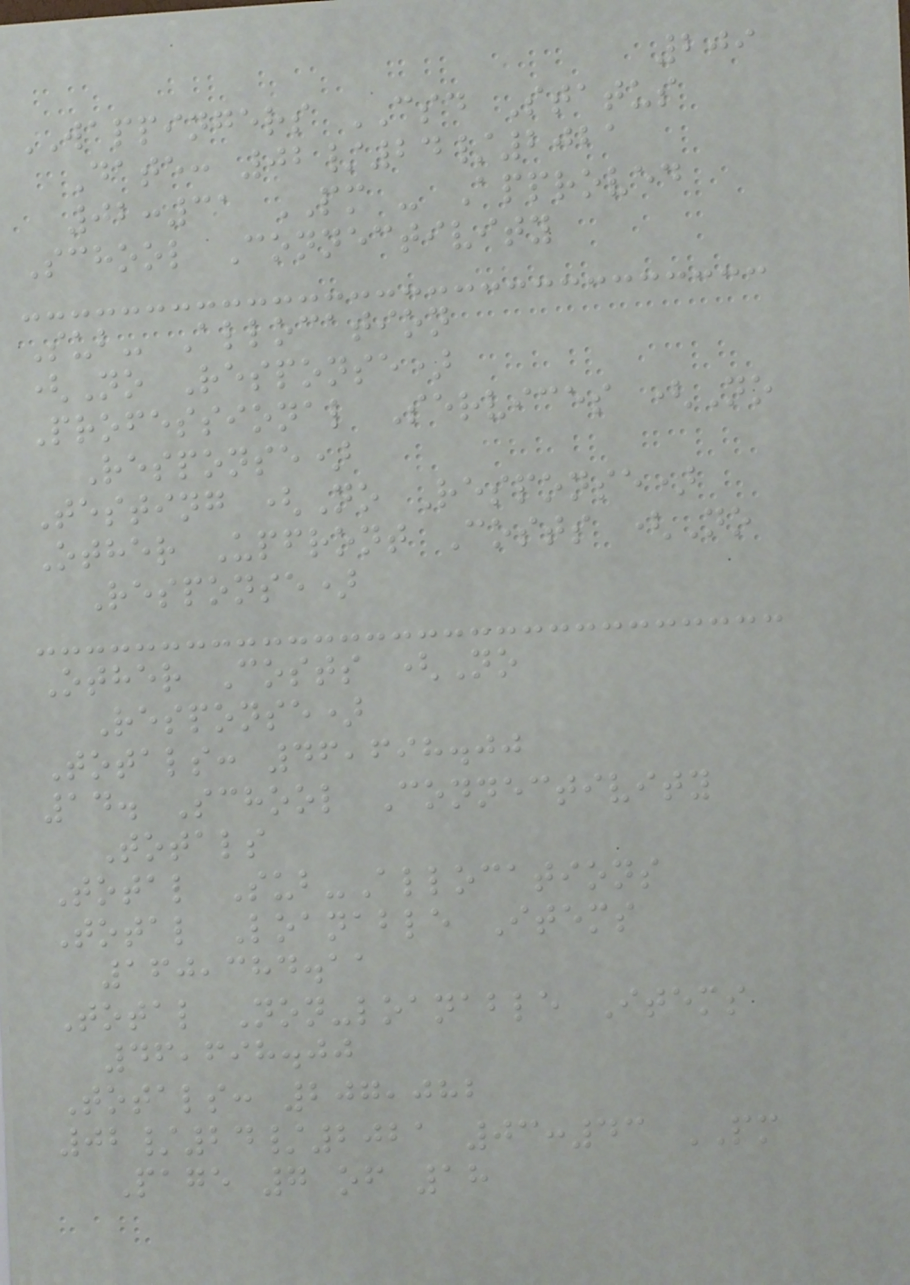209
WAPPINGERS CSD Status
Date: 02/24/2021
02:31 PM - Approved
School Connectivity
Sub- Allocation
(No Response)
Professional Services (No
Response)
Testing (No Response)
Other Upfront Costs (No
Response)
Other Costs (No
Response)
Totals: 46,698.00
14. School Connectivity
Totals
Total Sub-Allocations
Total Loanable Items
160,384.11
Total Non-loanable Items
46,698.00
Totals: 207,082
02/24/2021 03:43 PM
Page 7 of 18
